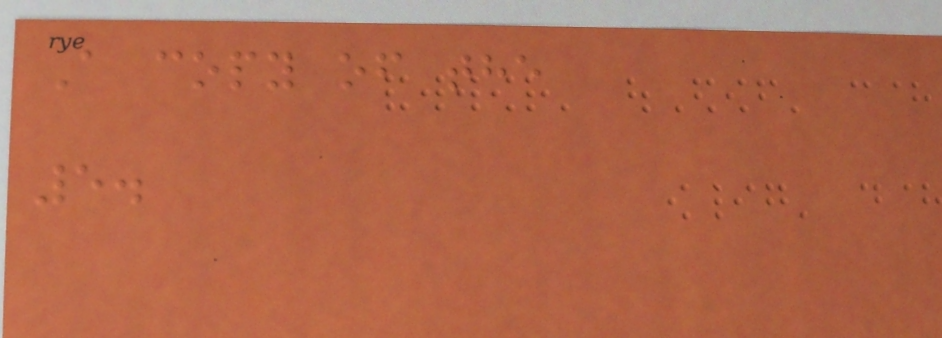A copy of the
5.
